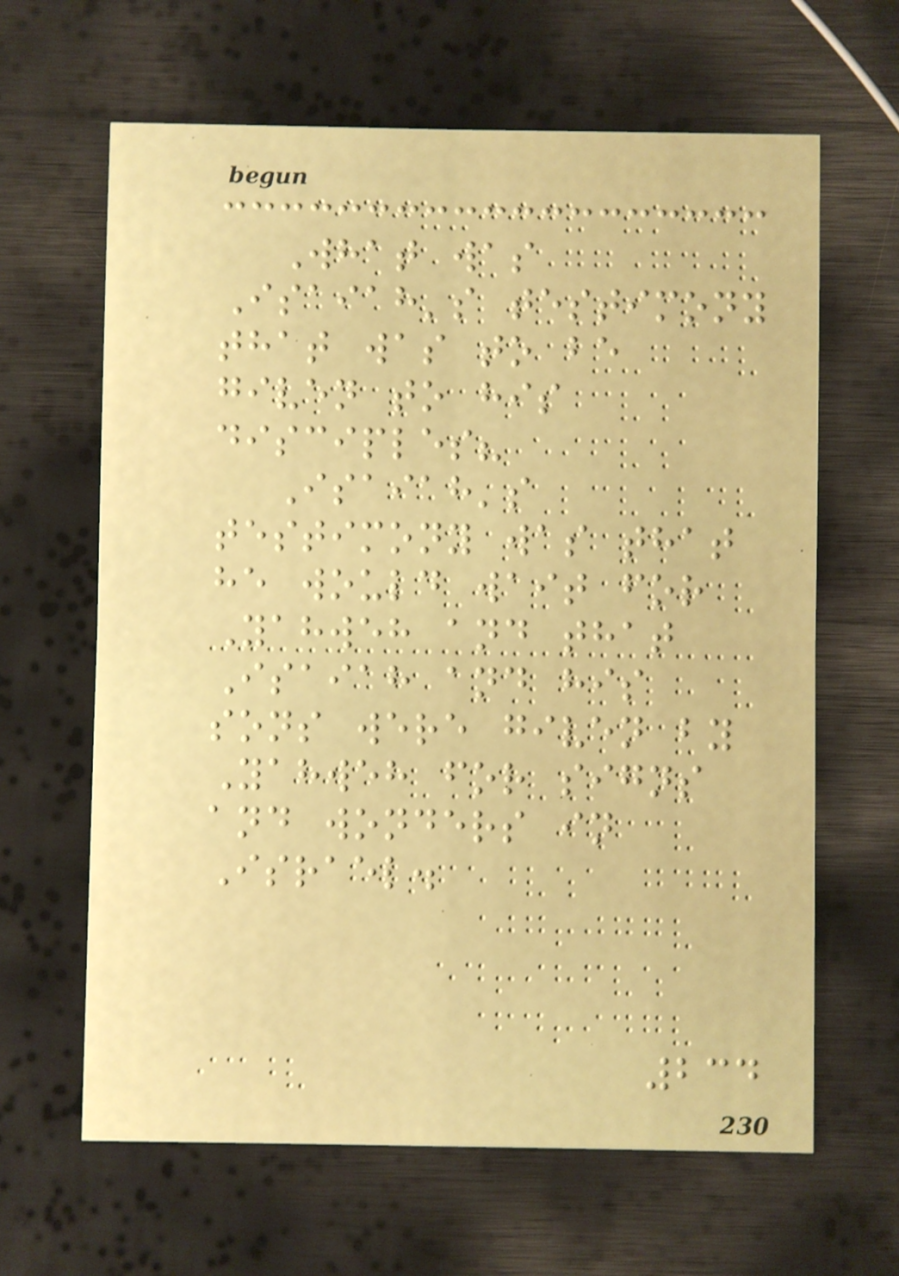What was
Isaiah's testimony
that was to be
given to his
disciples?
Isaiah's
testimony was that
he would wait for
Yahweh and that
Isaiah and his
sons were given by
Yahweh for signs
and wonders in
Israel.
234
